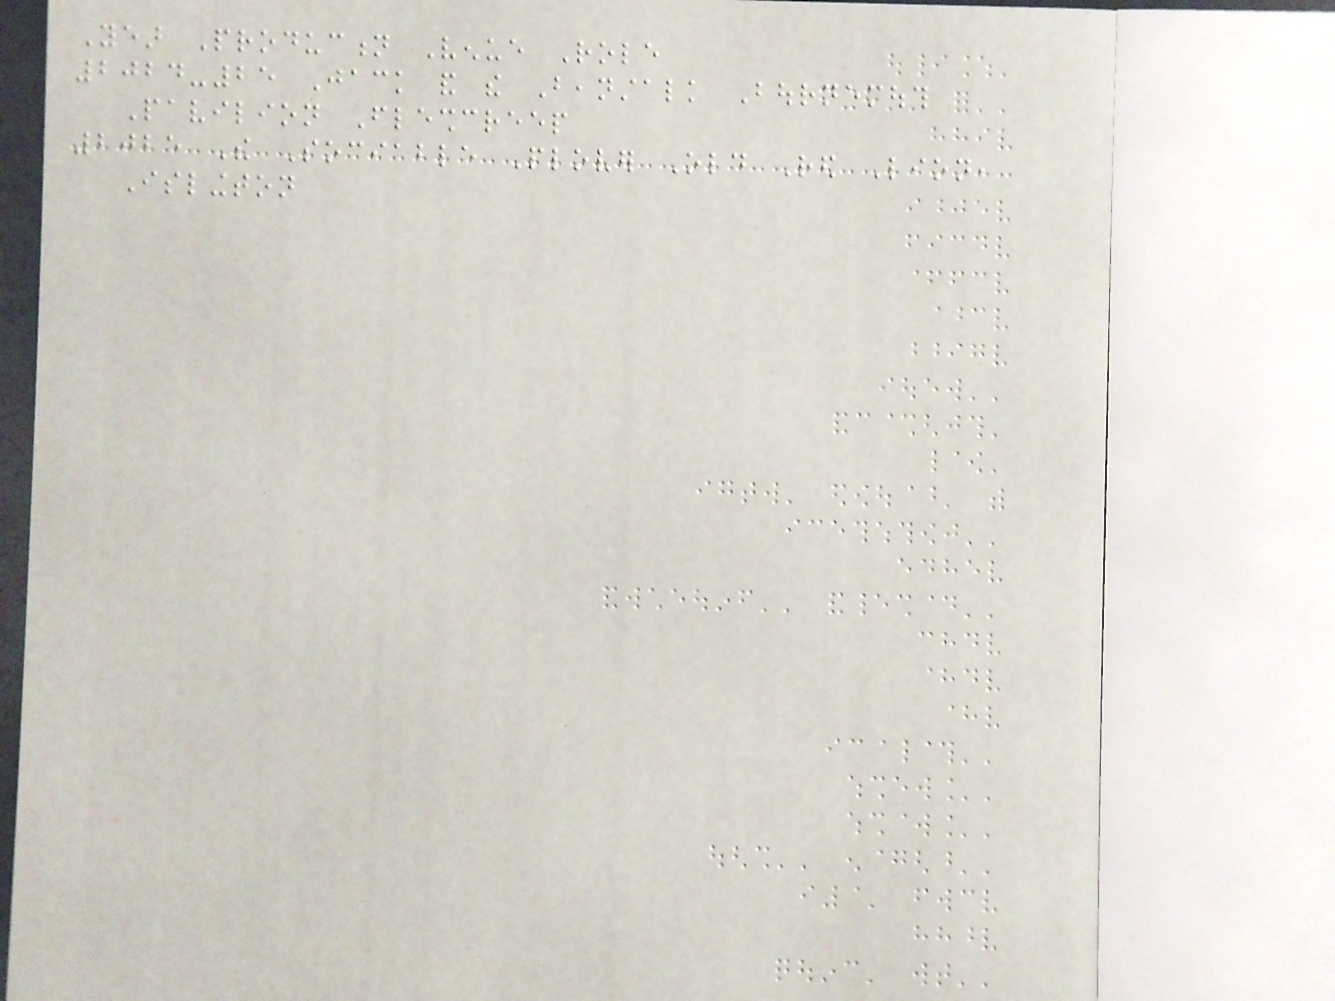Year Production Venue Role
2024-25 Jack and the Beanstalk Bournemouth
Pavilion Fleshcreep
2025 The Sociable Plover Old Red Lion,
Islington
